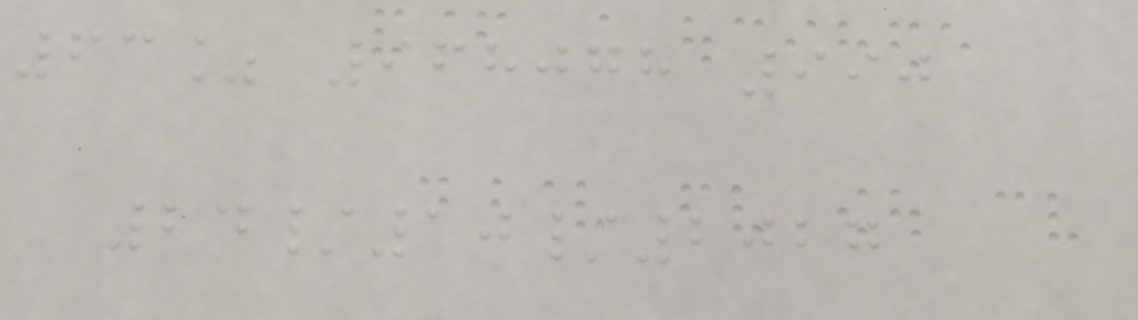63% 968078 990
24/10/2027
